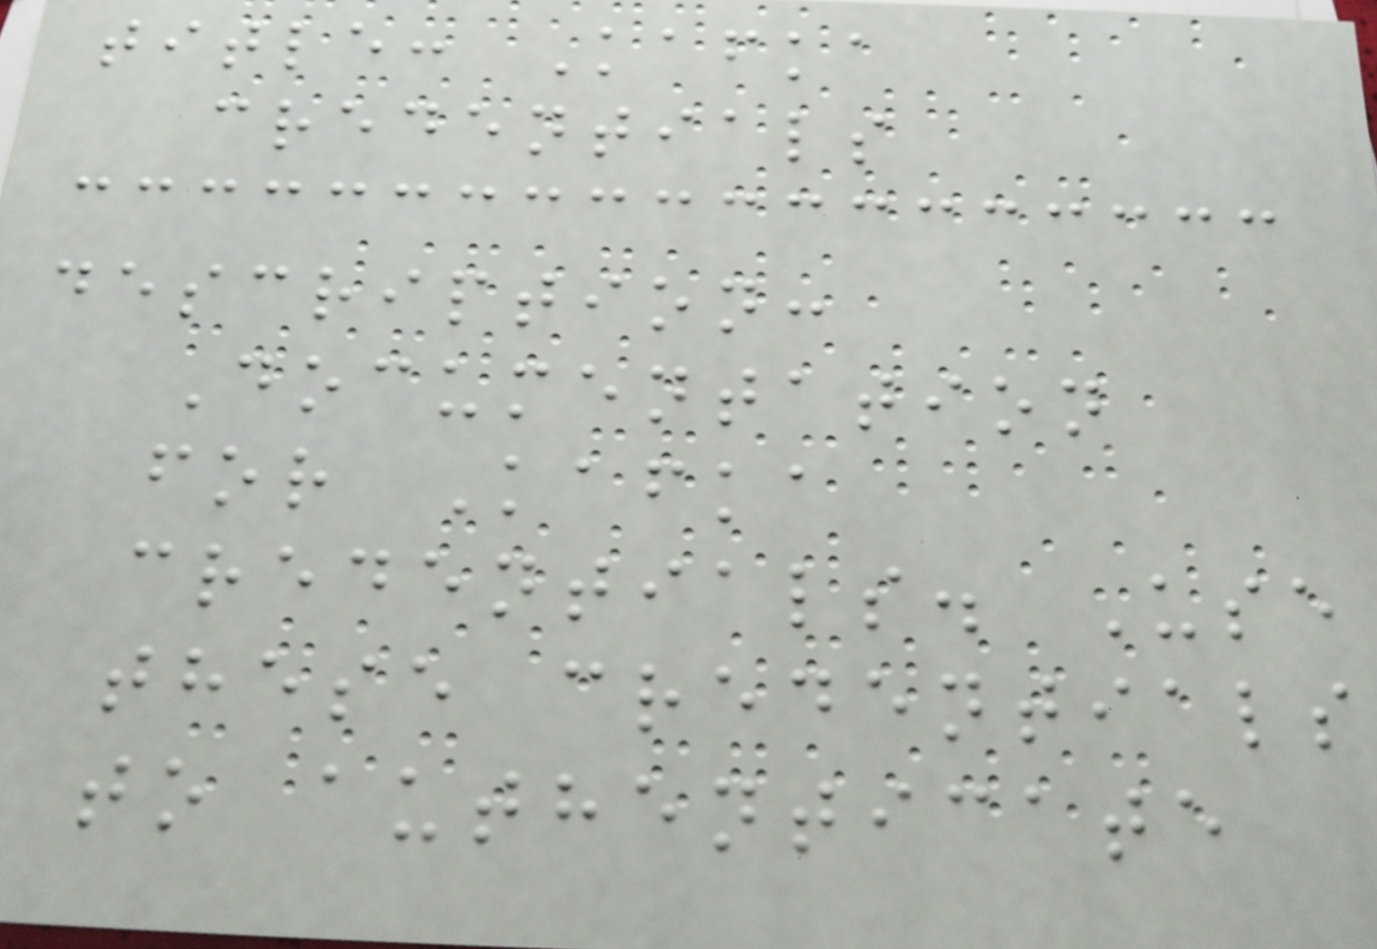title: Kafka
credentials
description:
Documentation
for Kafka
credentials. Use
these credentials
to authenticate
